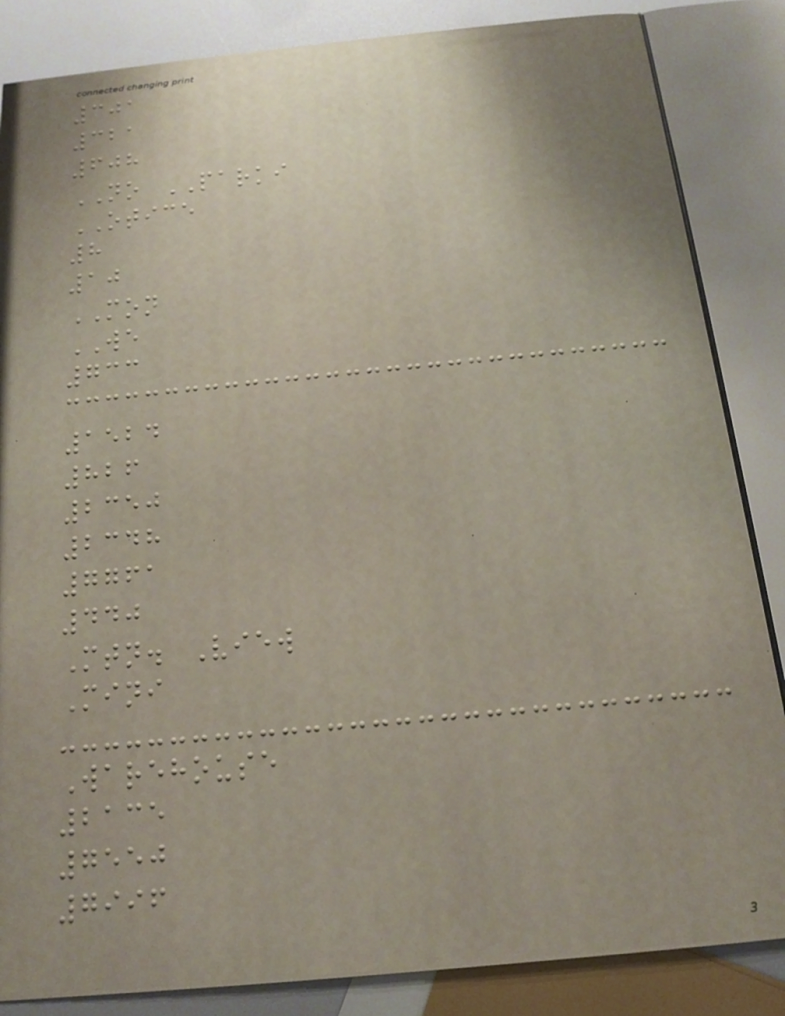301
321
608
NO PARKI
OTICE
8
10
MON
WE
733
1524
826
2350
2348
7761
440
Mtn. View
Mini
Warehouse
2135
7550
7996
